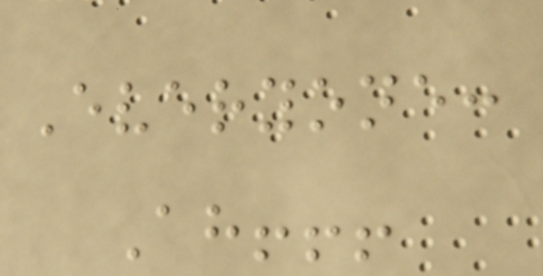Everyone:
Ah!!!
